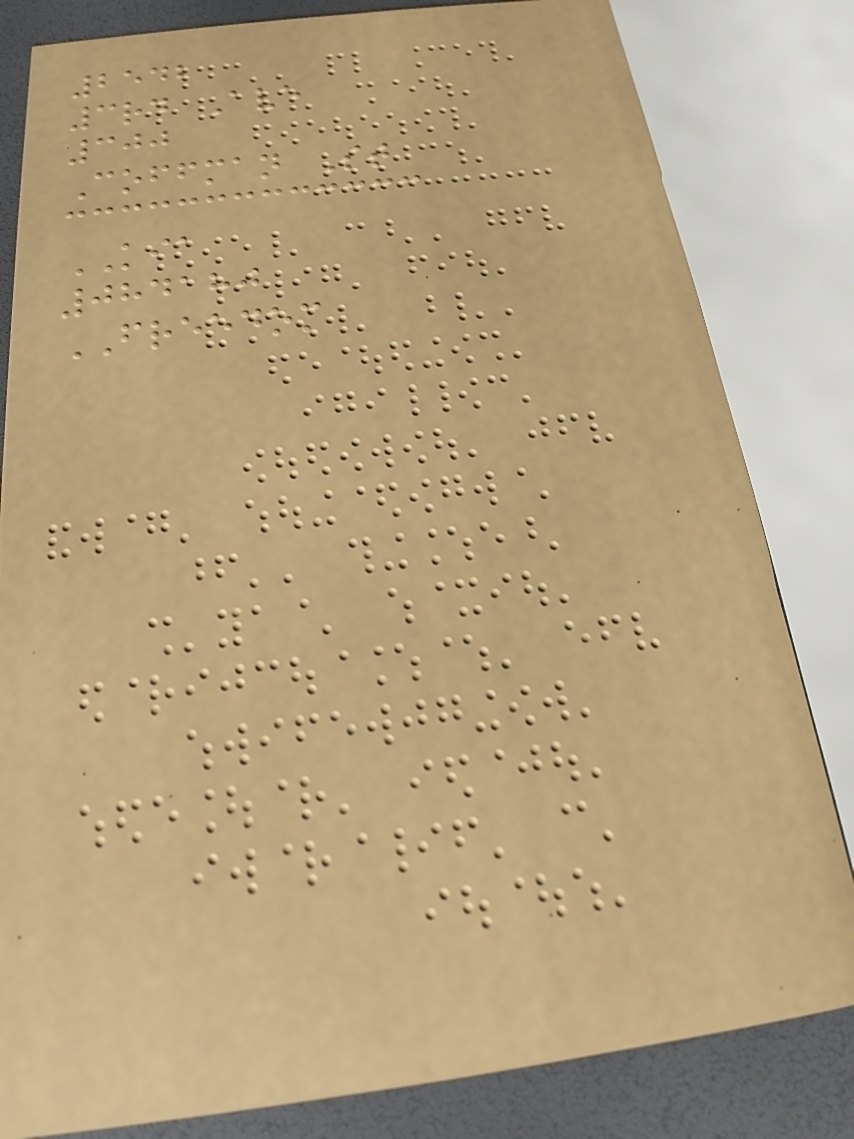2542
3rd Ave
300
Coffman St
KIA
084180
FREEDOM
